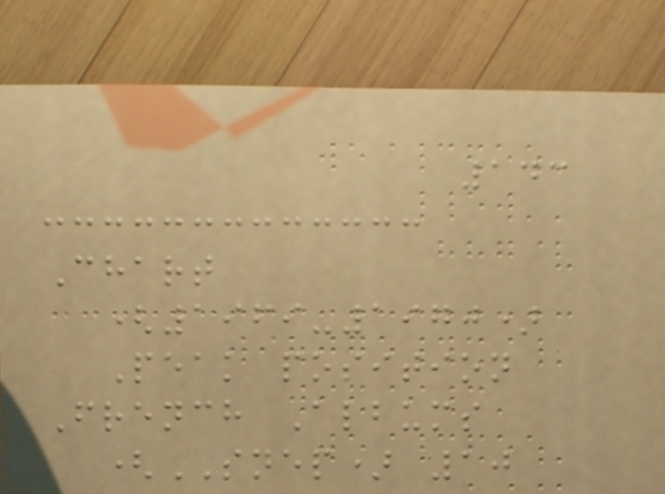143
Chart
(1969-1970)
Peak position
French Albums
(SNEP) 10
